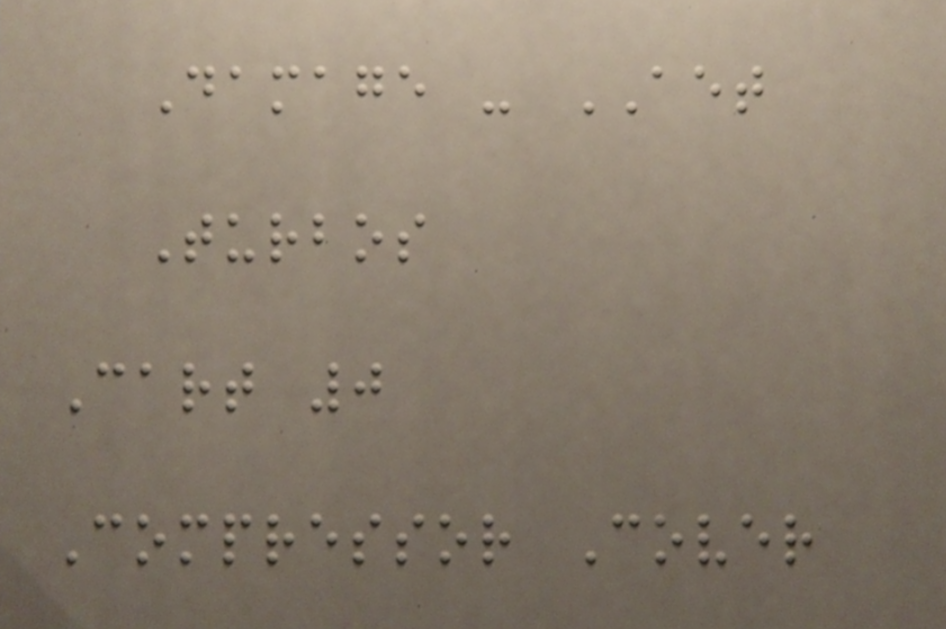Damage - AET
Turbos
Cart 0
Compressor Cover
